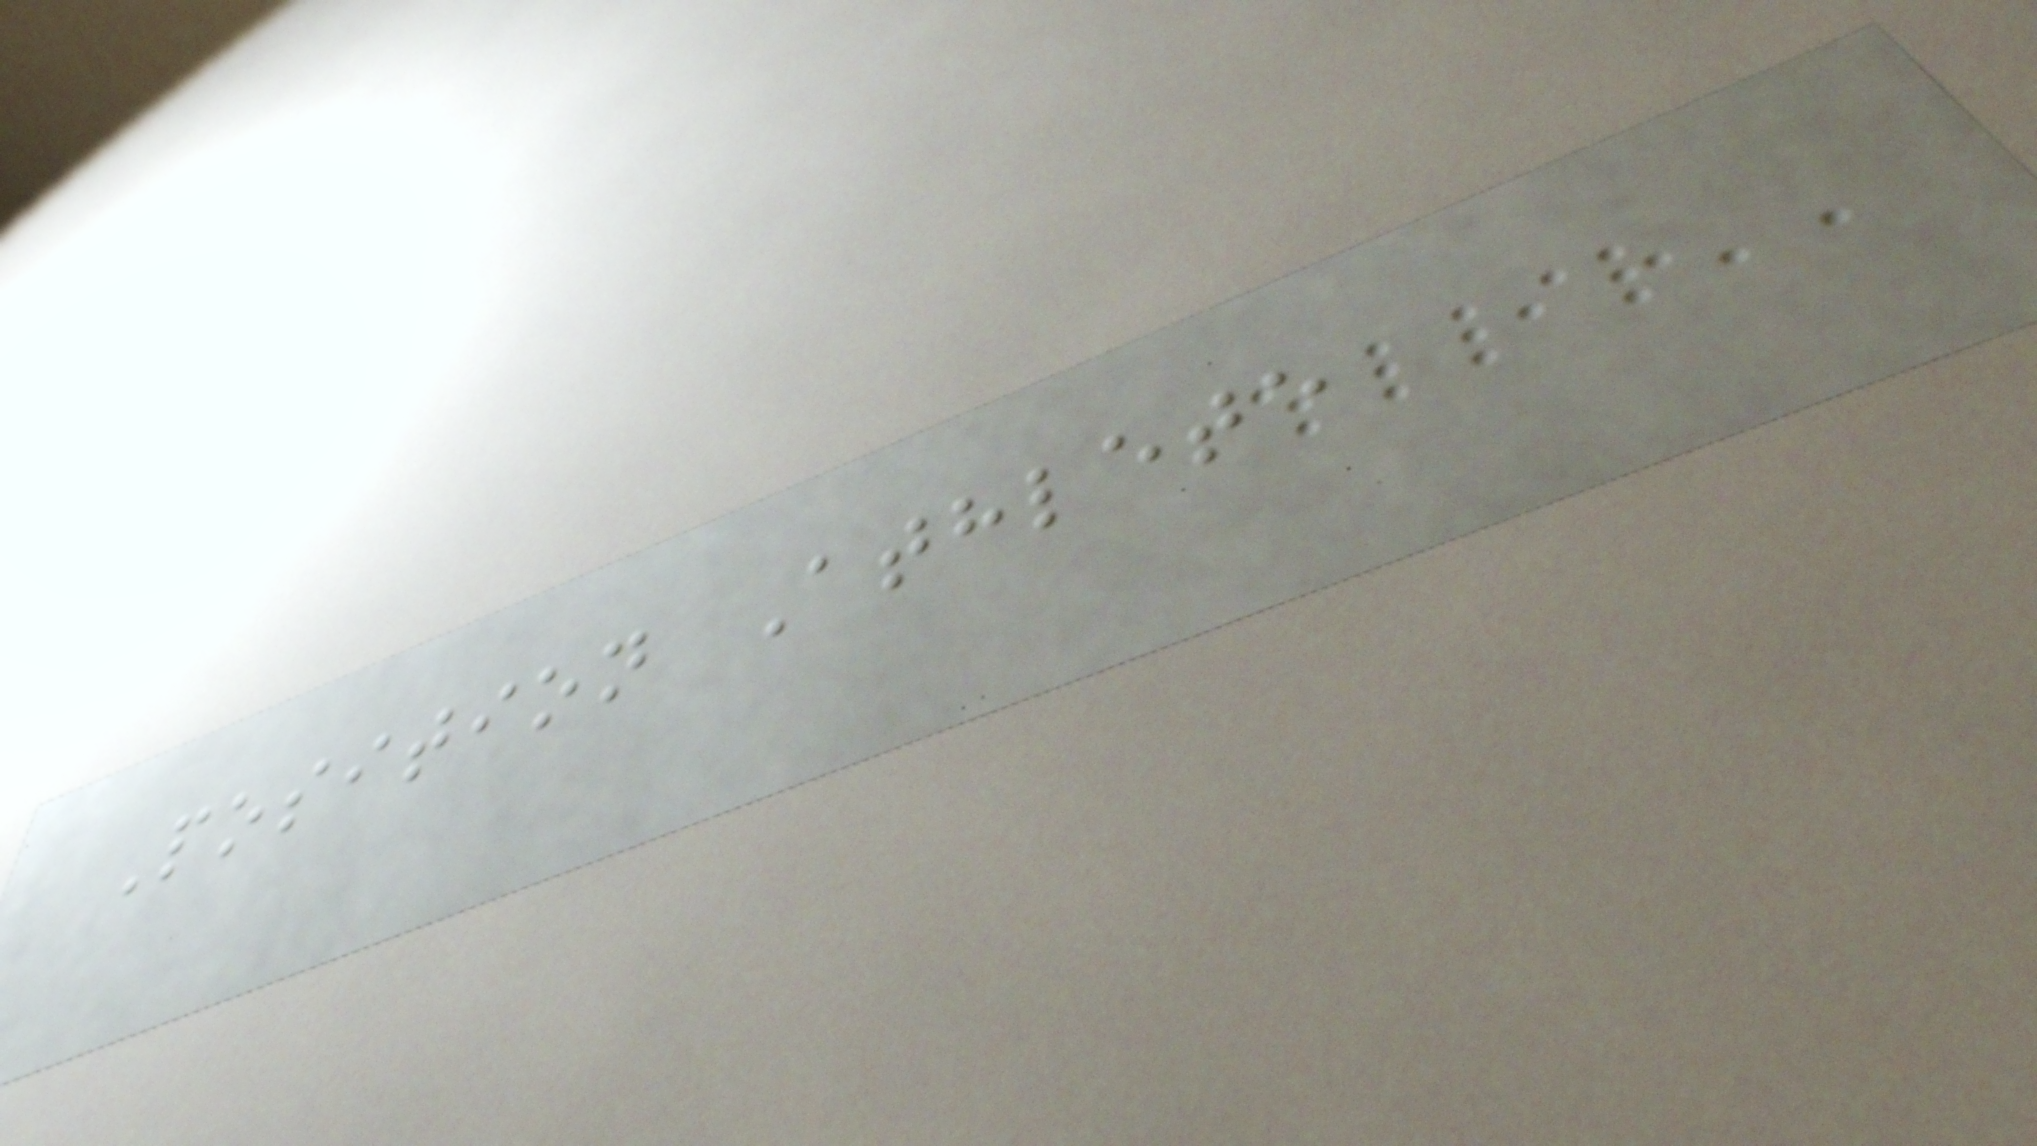Position Athlete
